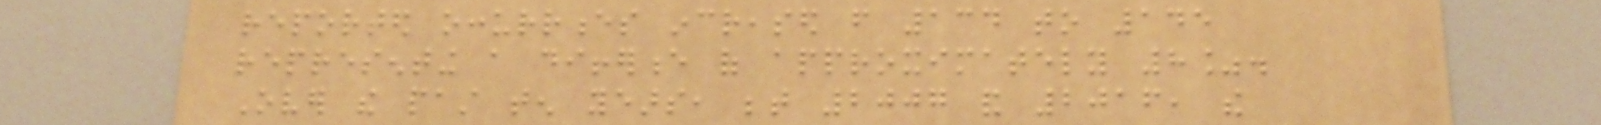reported occurrences increased from 134 to 145
representing a difference of approximately 8%.
Over the past ten years, between 2007 and 2016, the
